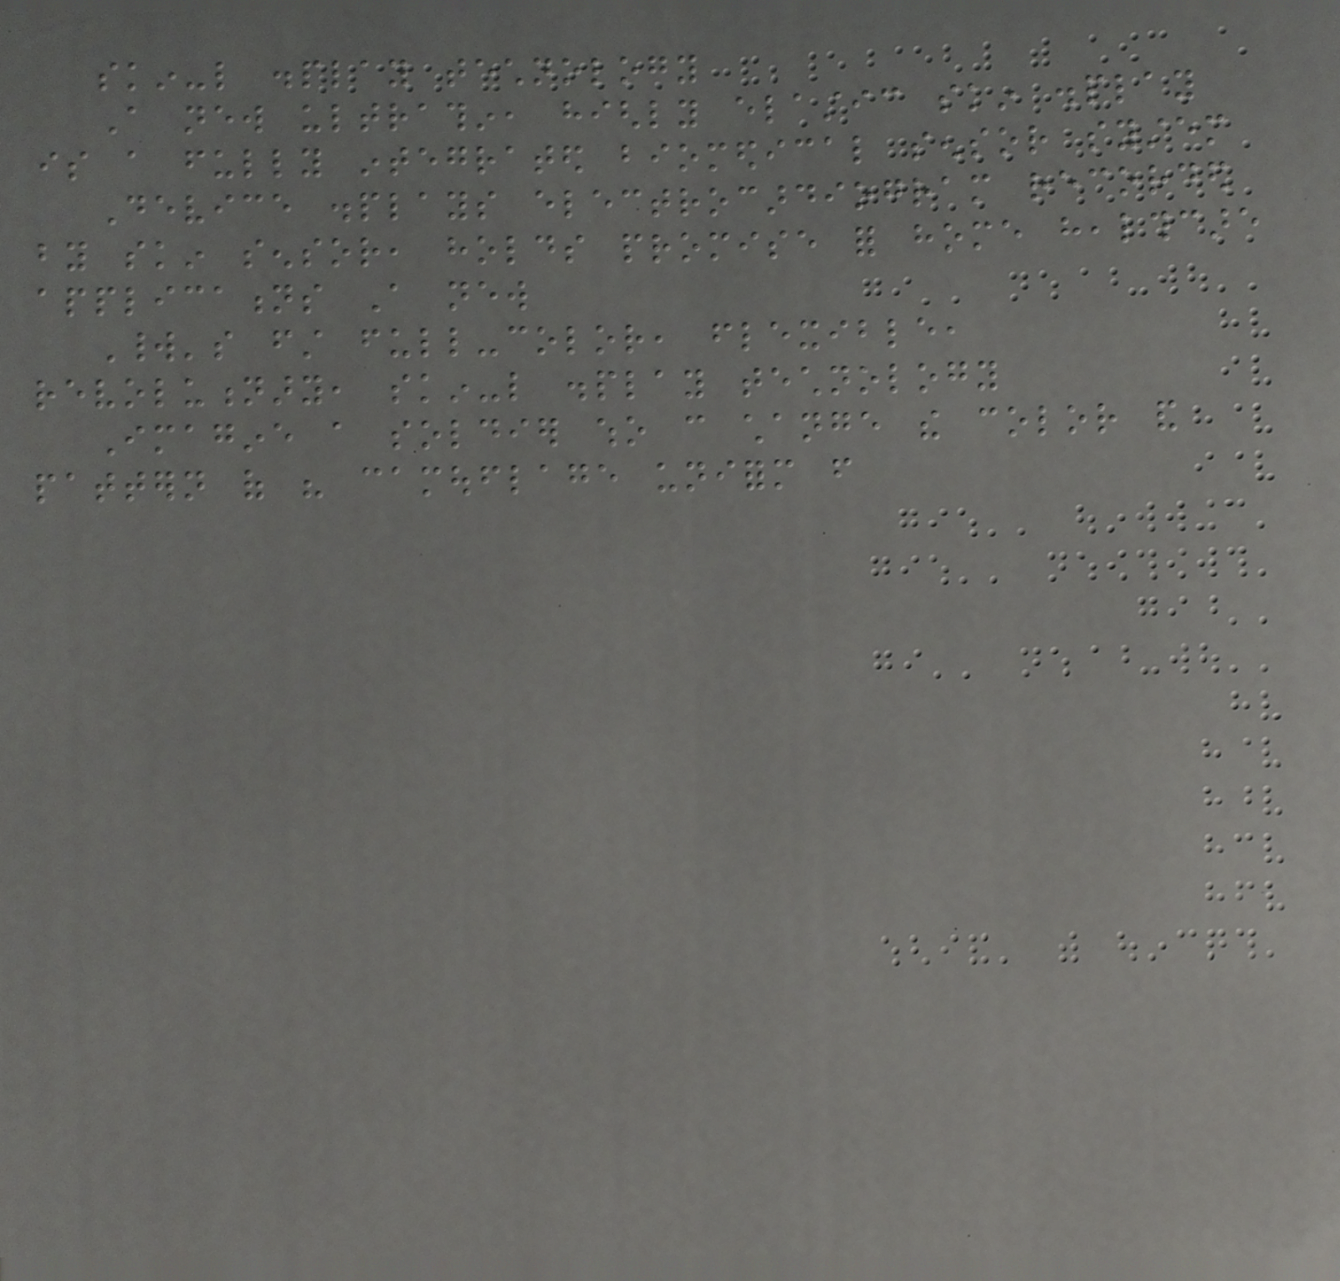skin-like display technology
A new ultrathin, highly elastic skin display
is a fully integrated biomedical sensor system
Device displays electrocardiogram recorded
by skin sensor, holds promise for home healthcare
applications A new
World's first full-color, flexible,
revolutionary, skin-like display technology
Imagine a soldier who can change the color and
pattern of his camouflage uniform from
